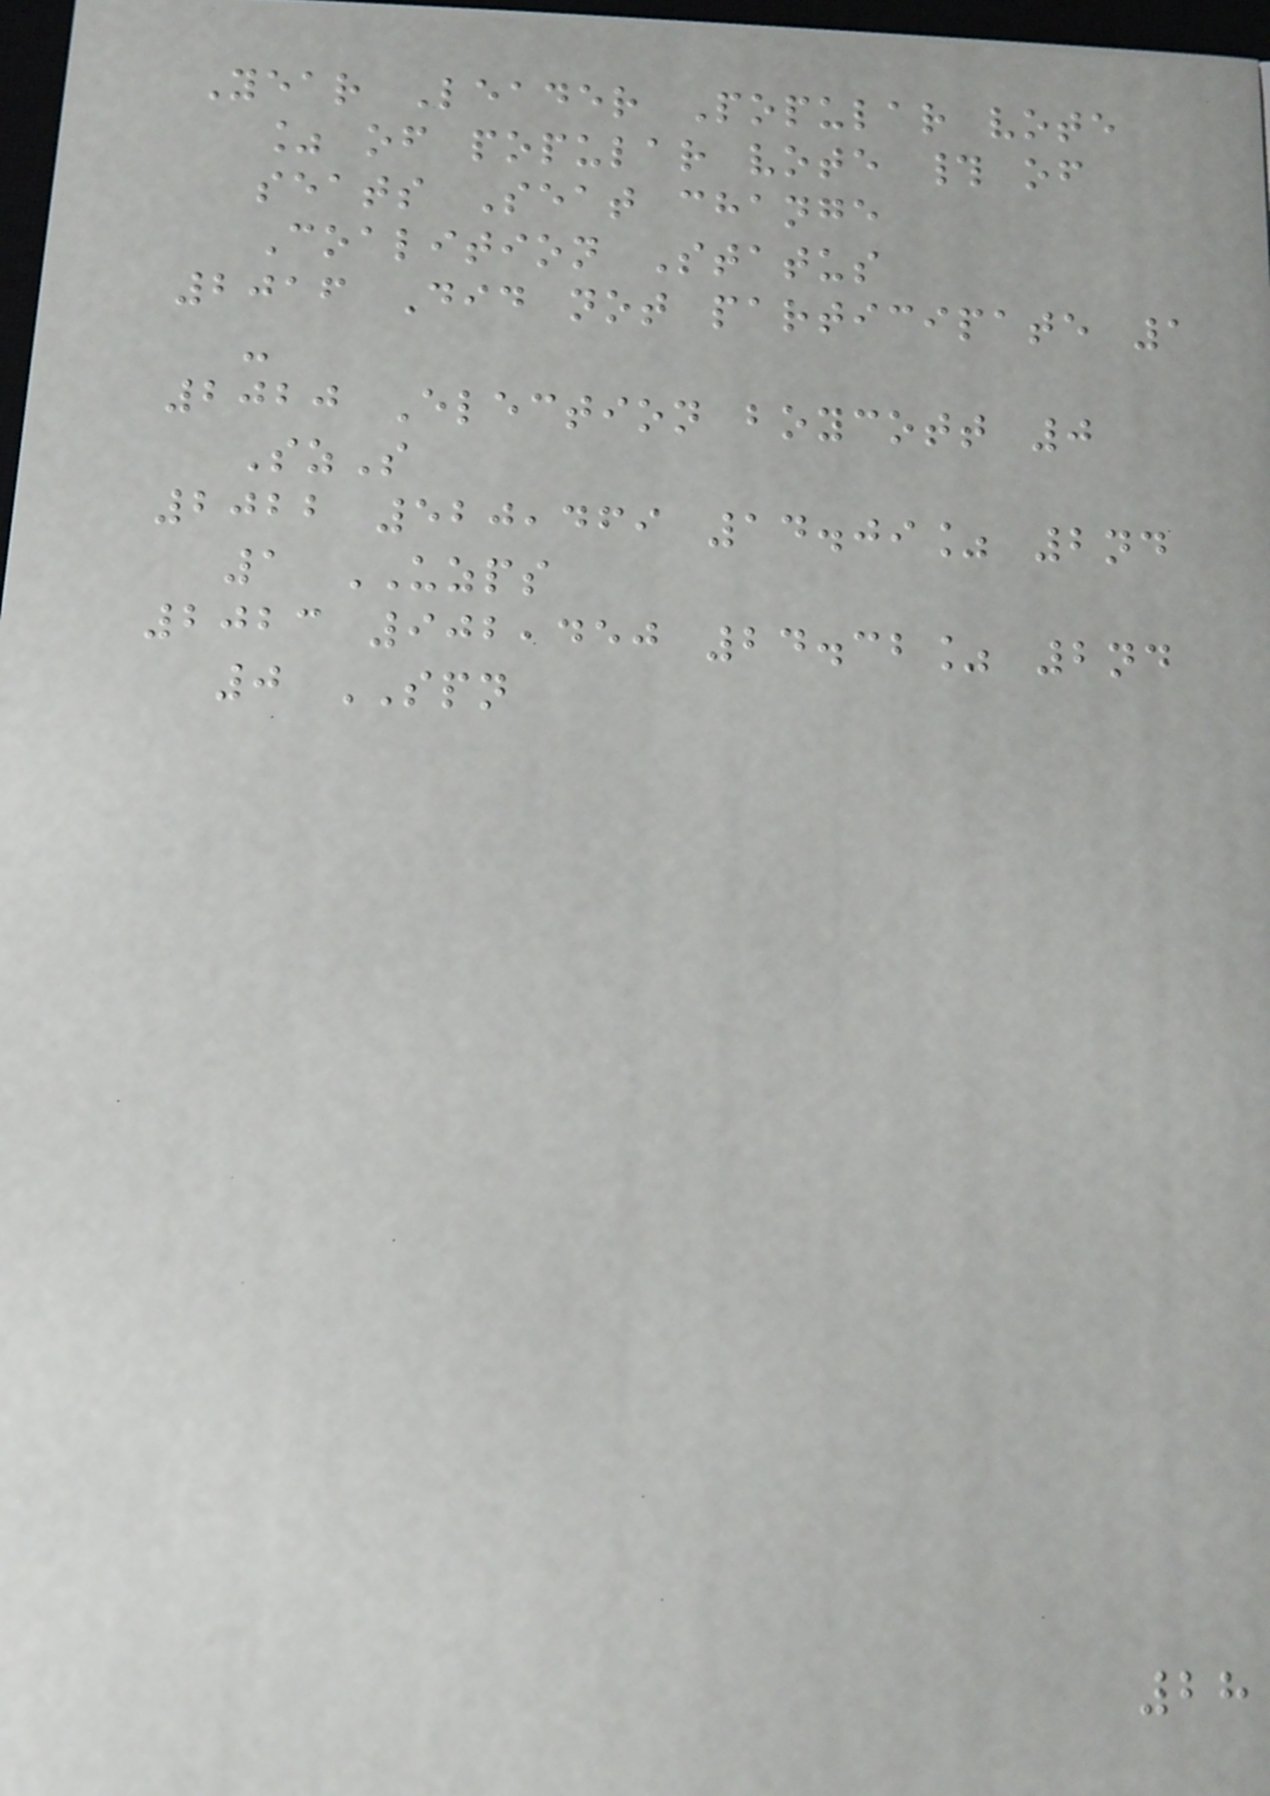Year Leader Popular vote
% of popular vote # of
seats Seat change
Coalition Status
2016 Did not participate 1
-
2020 Election boycott 0
SzS
2022 520,469 14.09% 2nd
1 UZPS
2023 902,450 24.32% 2nd
0 SPN
28
